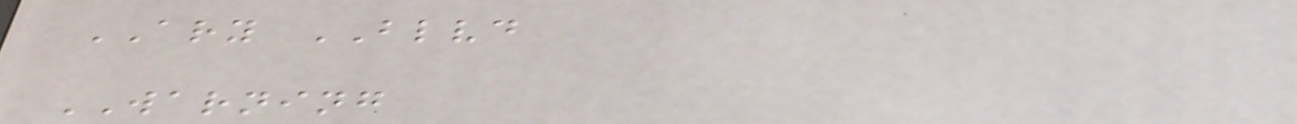ARY BLVD
WARNING
